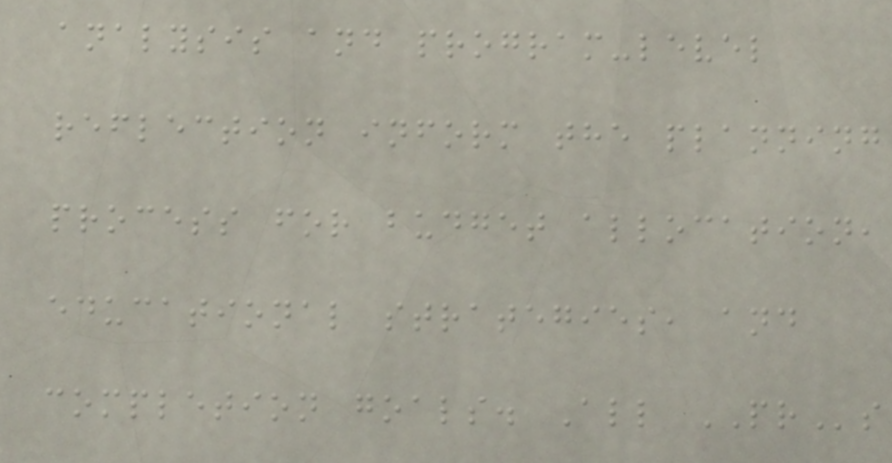analysis and program-level
reflection inform the planning
process for budget allocation,
educational strategies, and
completion goals. All PRs
